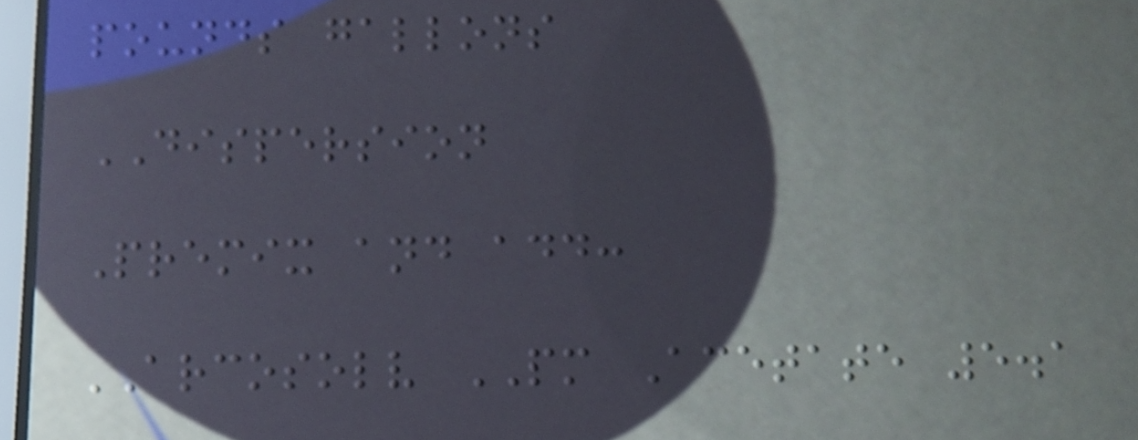pounds gallons
DISPERSION
Premix and add:
ARCOSOLV PM Acetate 5.1
